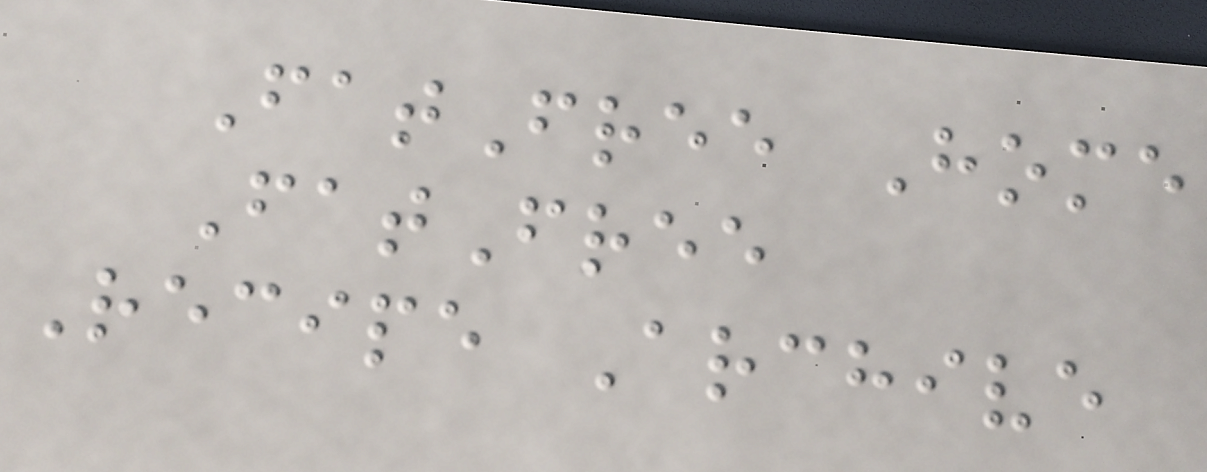FatFree Home
FatFree
Recipe Archive
